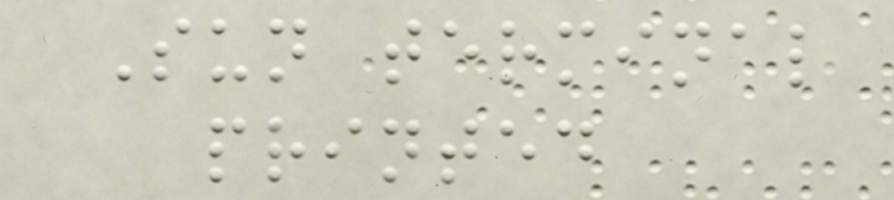Sun terminal
printed
